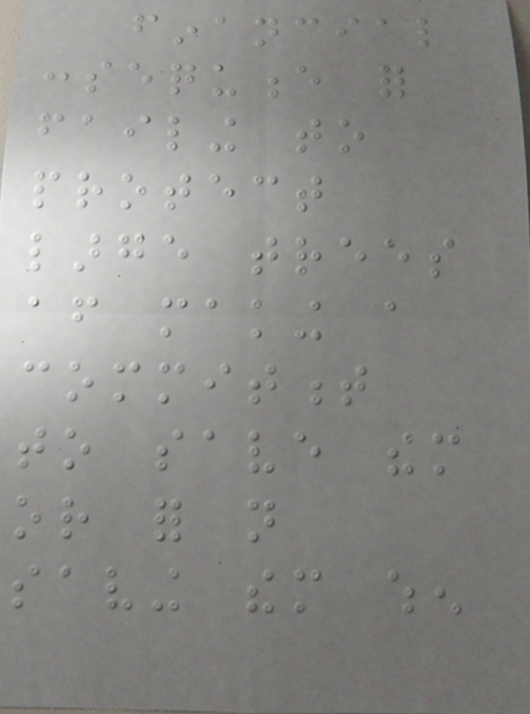financial
consequence for
failing to
protect
large trees
after making a
commitment
to save them
or for not
saving them when
